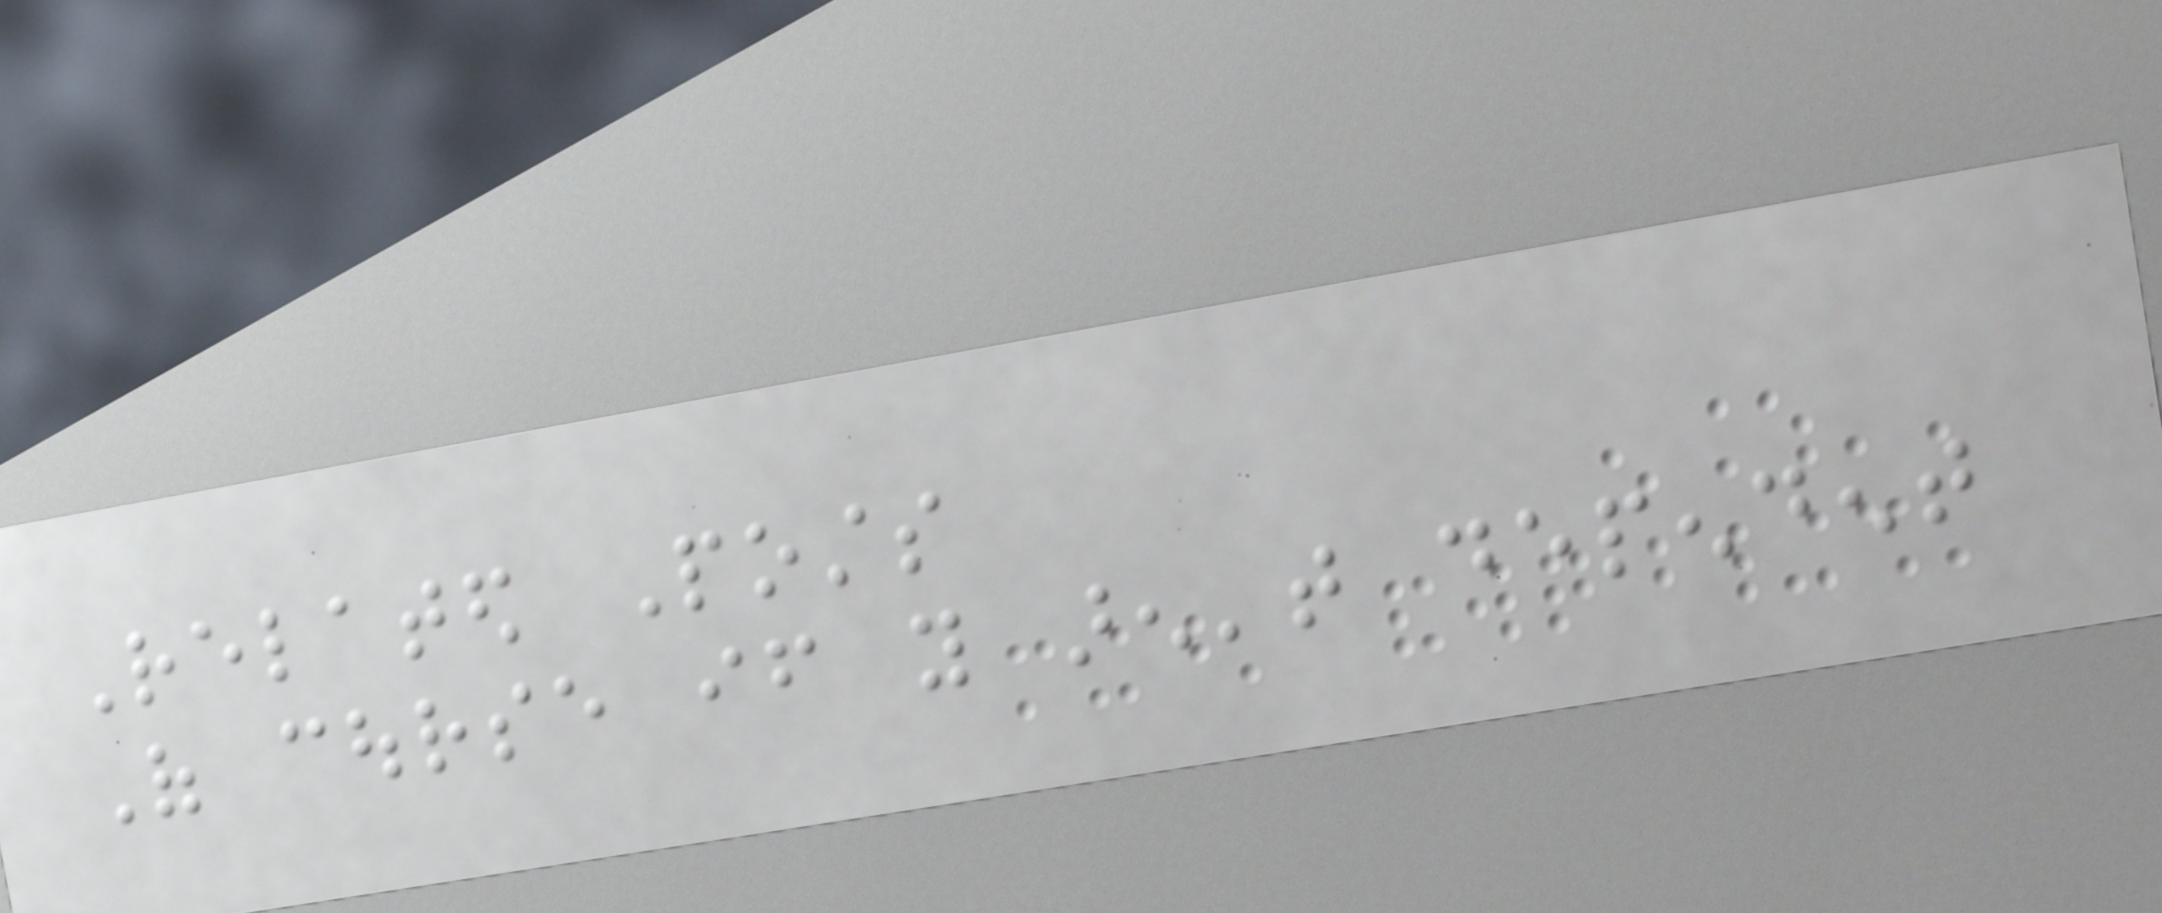Related Posts
Of course if you aren't dependent
